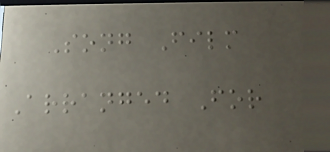Song Film
Arranged For
